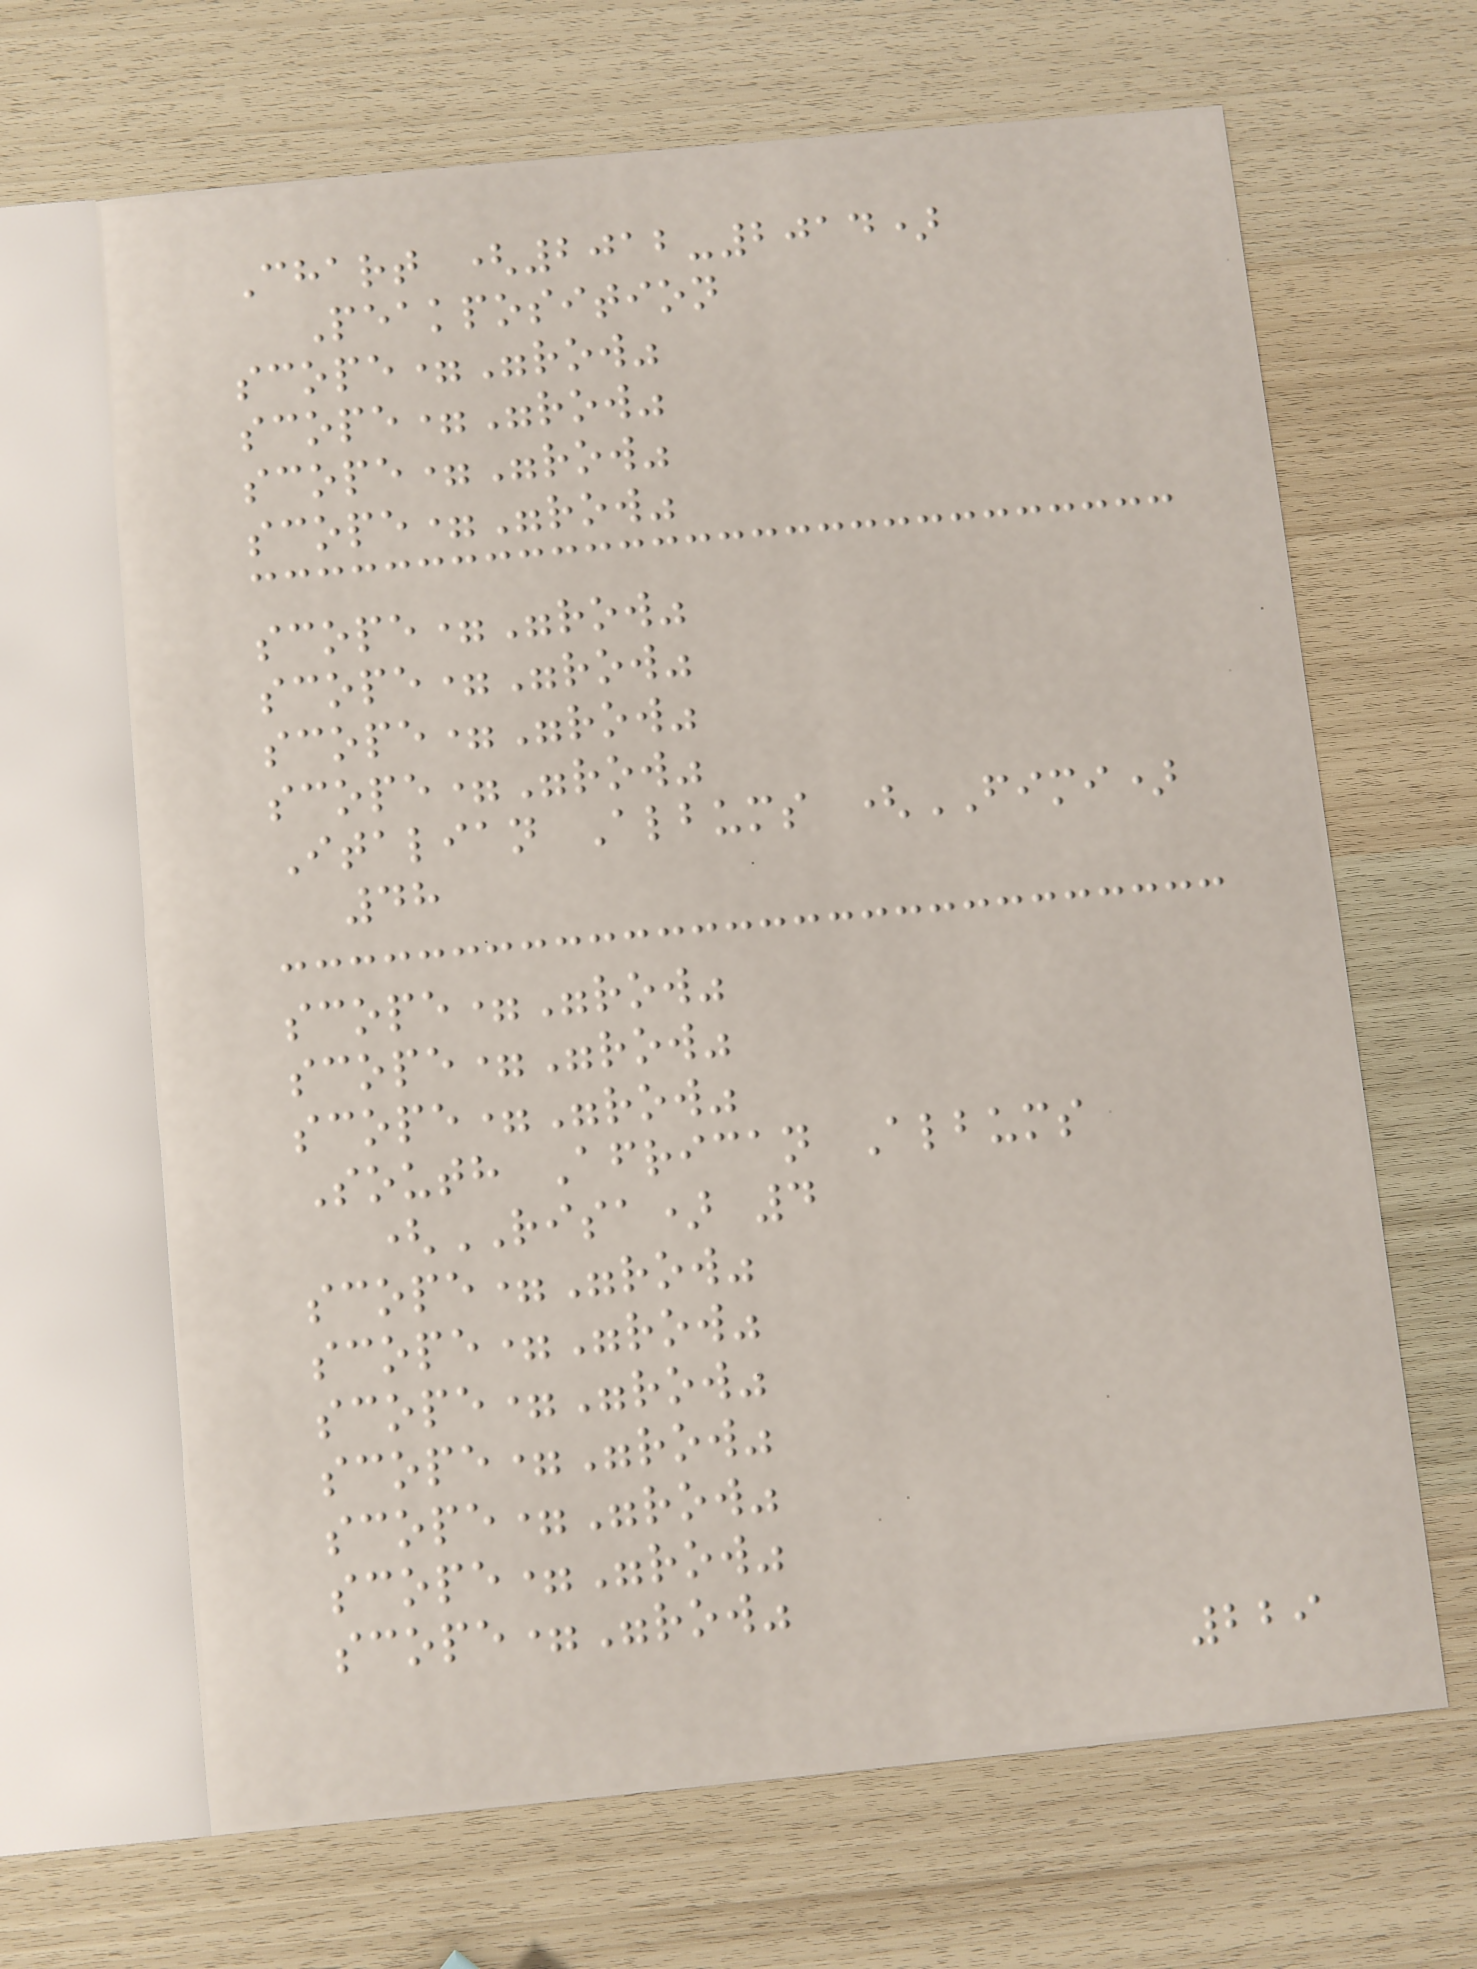Chart (2012-2014)
Peakposition
scope="row"
scope="row"
scope="row"
scope="row"
scope="row"
scope="row"
scope="row"
scope="row"
Italian Albums (FIMI)
48
scope="row"
scope="row"
scope="row"
South African Albums
(RISA) 4
scope="row"
scope="row"
scope="row"
scope="row"
scope="row"
scope="row"
scope="row"
229
